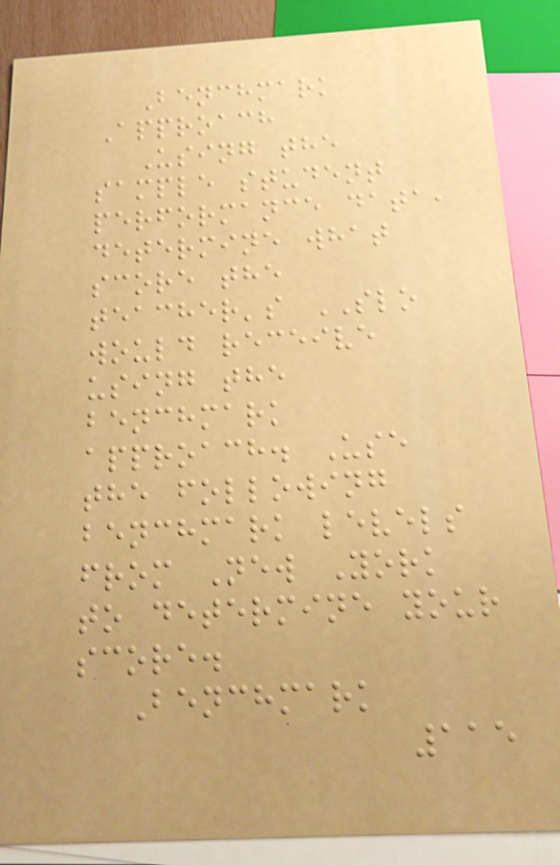Benchmark
Approach
Using the
sample student
performance data,
determine what
score the
teacher's SLO
would receive
using the
benchmark
approach. Use
the following
benchmark levels
from New York
to determine your
score.
Benchmark
115
